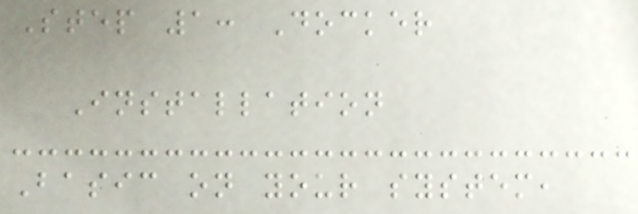Step 1: Docker
Installation
Basic on your system,
